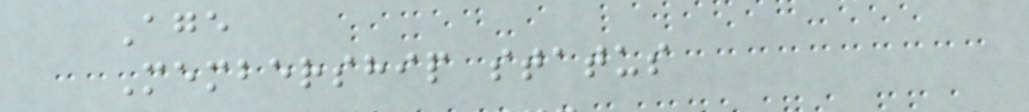Age
Membership status
